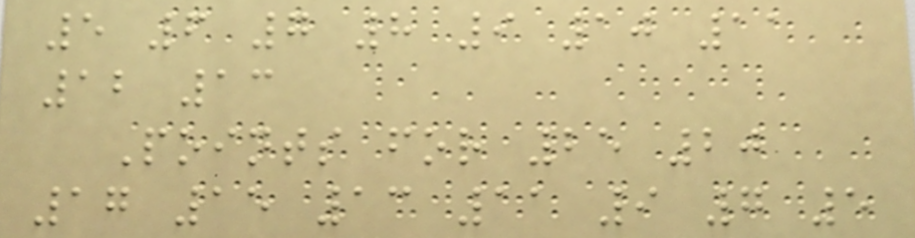5 6 7 8 9 10 11
12 13
Points for 25 20
17 15 13 11 9 7 5
